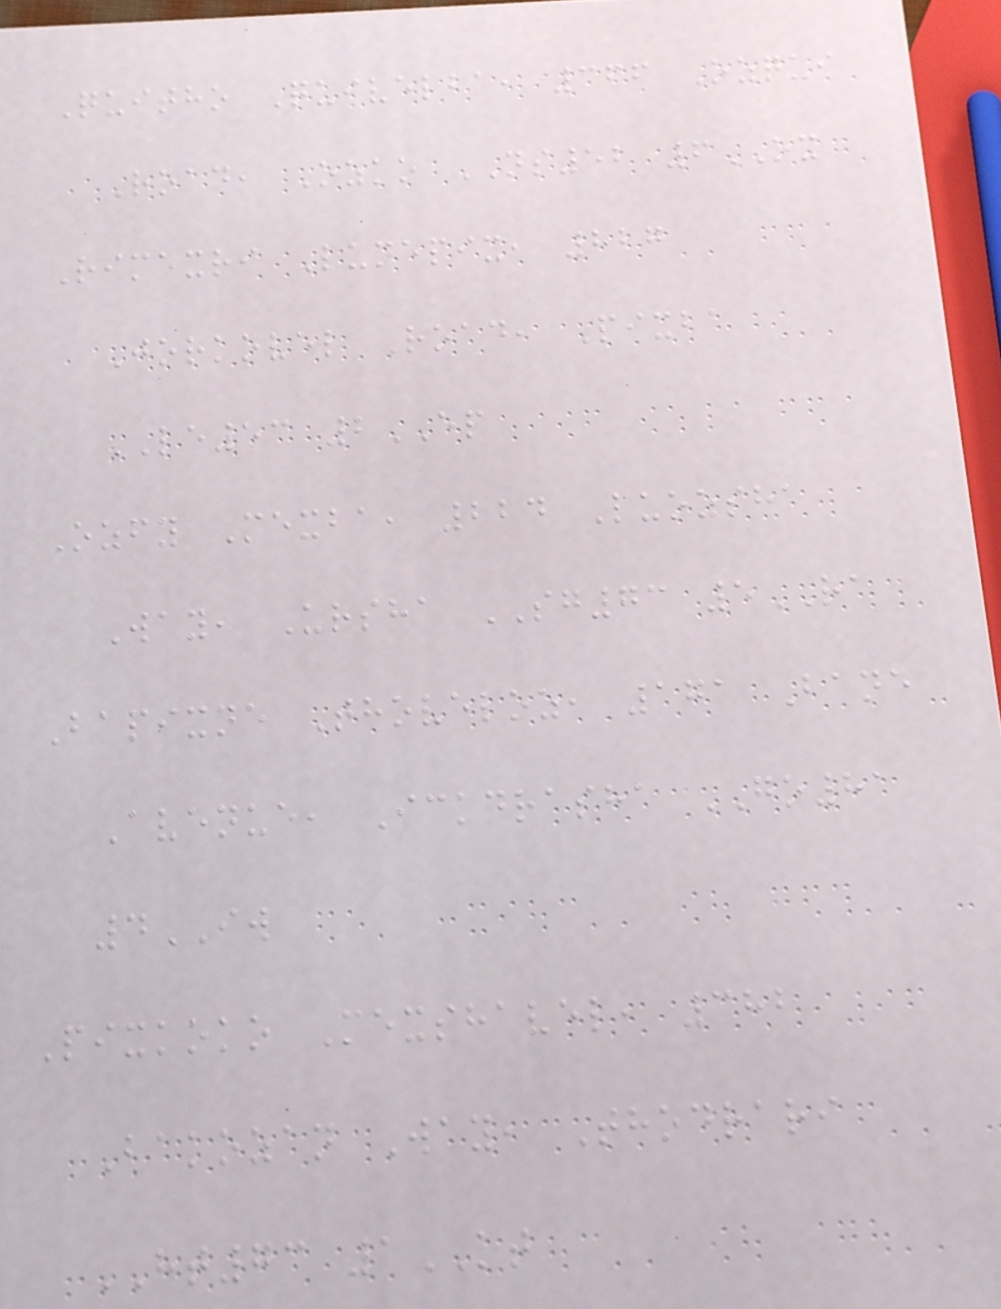Quitho Quivelba, 366 Ozqui
Road, Ozko NS52 6OX
Rimexri Lunepix, 827
Jorkovel Road, Pixba
LE53 2EP
Ozfy Mexba, 224 Luozsha
Way, Ursha SG73 5RA
Bapixne Thoveloz, 171 Bane
Avenue, Ickdrasha GO81
4IW
Pixkoko Mexshavel, 382
Bakozan Way, Thodrari
HT73 1KT
